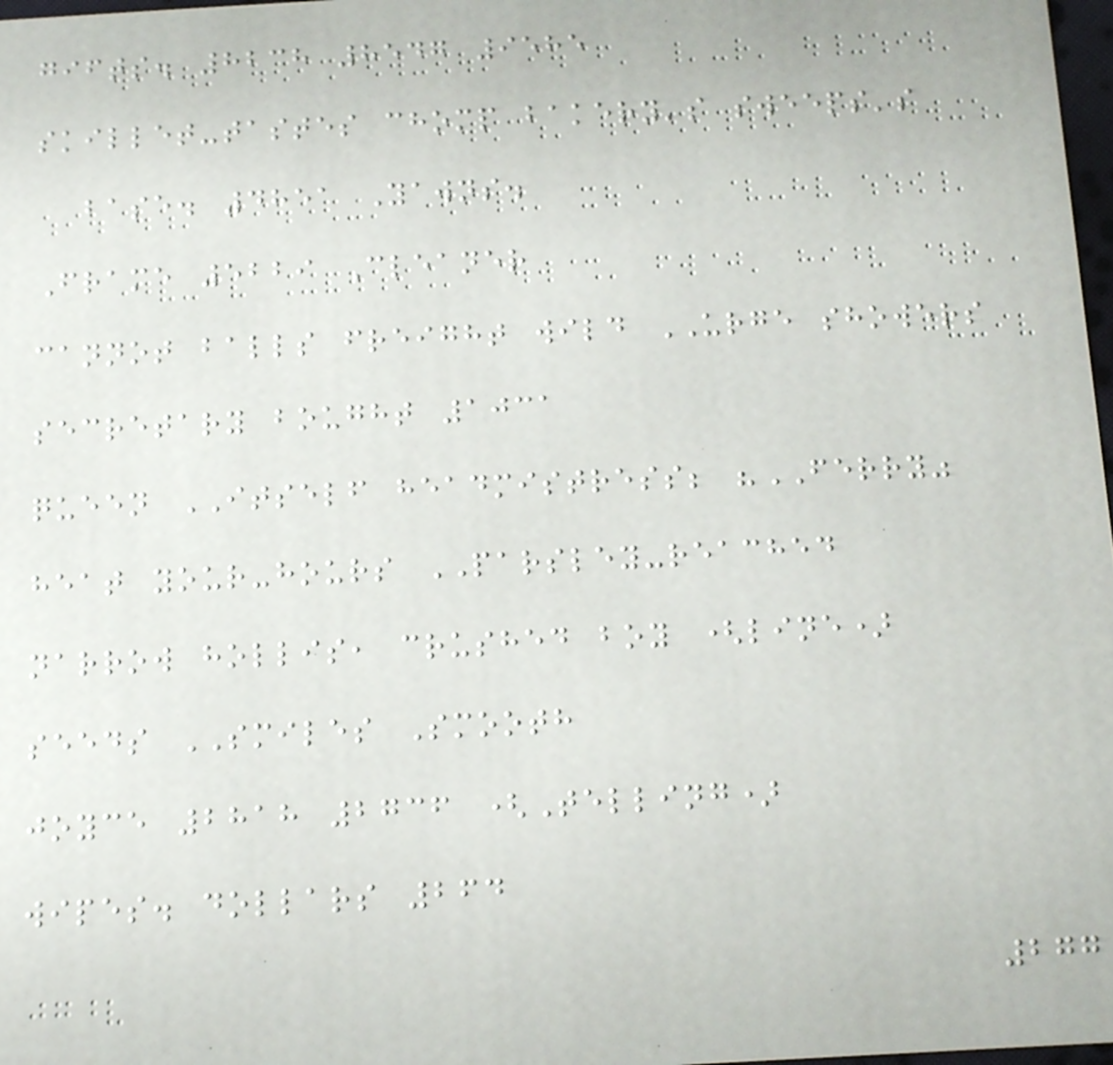gifts. 8238 8547 9585
skillet-tastes chomp bakery's sweeps's
base. 4851 Yawns.
Frame 5229 Cleaner
cannot balls freight wild URGE showers
secretary bought 1031
queen ITSELF headmistress; "FERRY"
heat your-hours PARSLEY-reached
narrow hollis, crushed boy (line)
seeds SMILES Smooth
joyce 2818 2736 (Telling)
wipes. dollars 264
277
